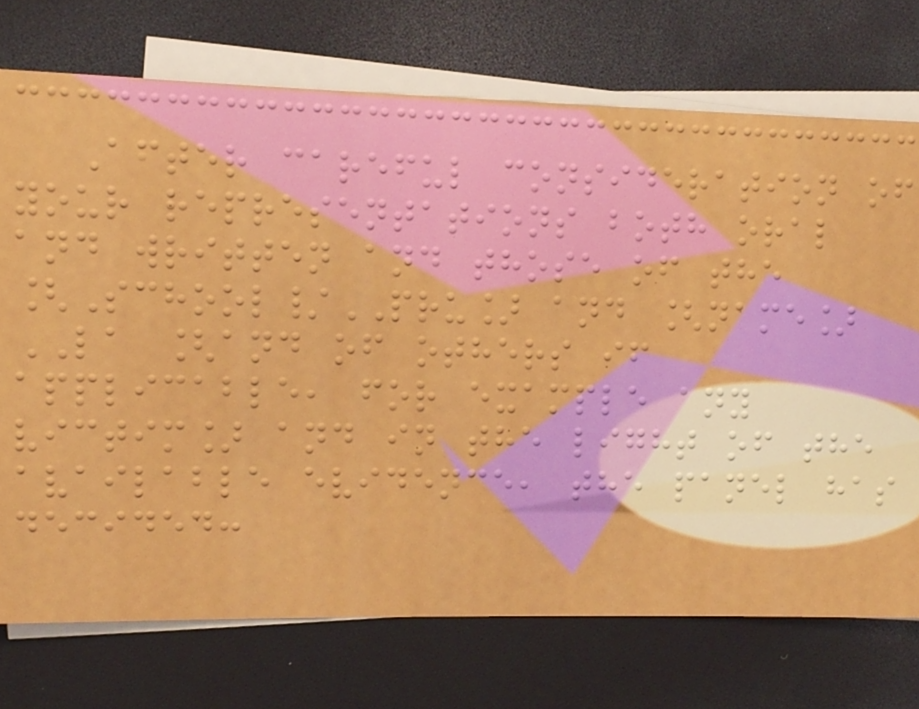After careful consideration of
your representations both oral
and written and those of the
[School/PRU] and [name]
LA [and of others if
applicable, for example any
victim] and in the light of the
available evidence, the panel has
decided:
